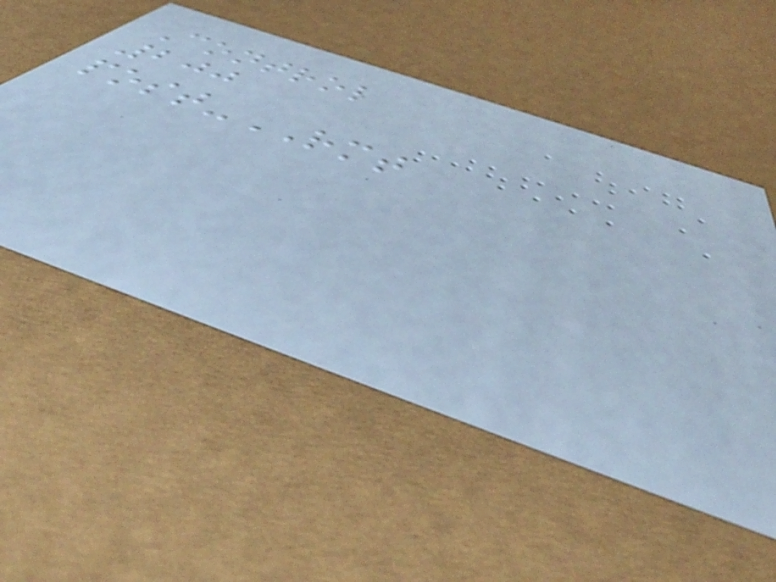Control
200
post-RMT
